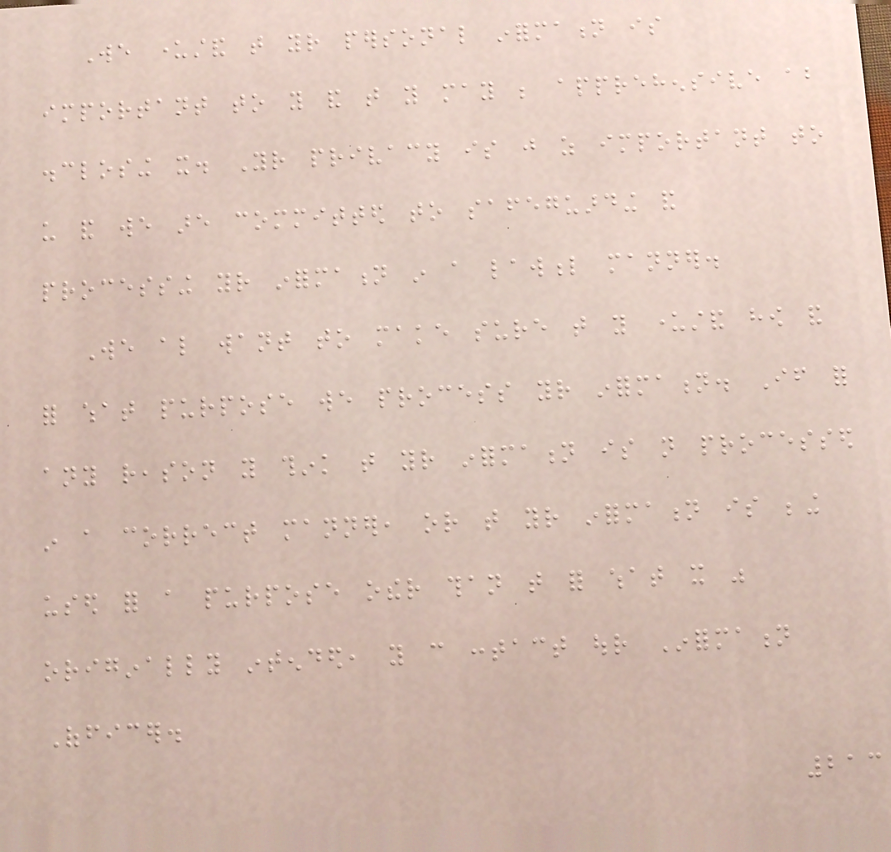We understand that your personal information is
important to you and that you may be apprehensive about
disclosing it. Your privacy is just as important to
us and we are committed to safeguarding and
processing your information in a lawful manner.
We also want to make sure that you understand how and
for what purpose we process your information. If for
any reason you think that your information is not processed
in a correct manner, or that your information is being
used for a purpose other than that for what it was
originally intended, you can contact our Information
Officer.
213
